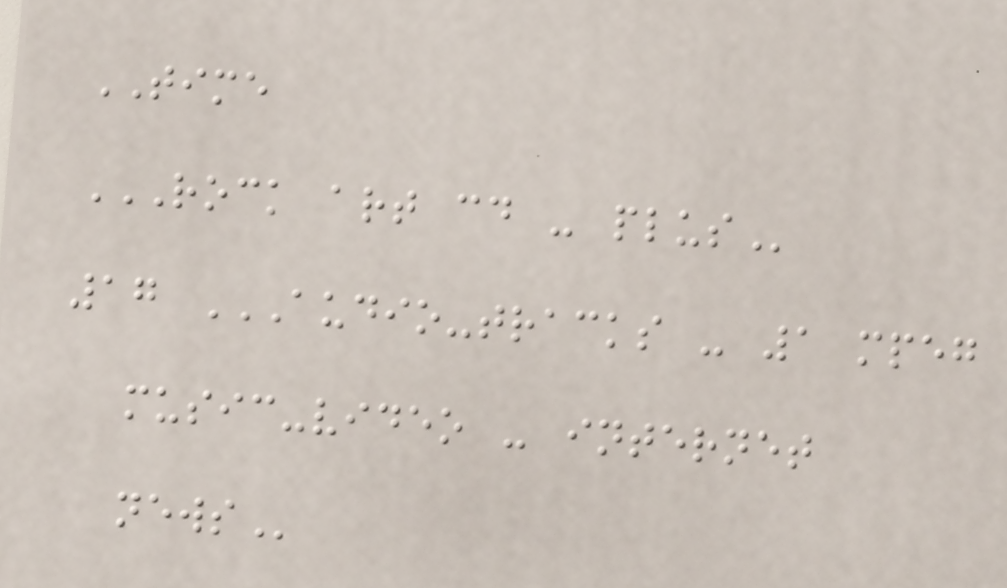TIME
ROCK ART CD - PLUS
17 AUDIO-TRACKS - 1 MPEG
MUSIC-VIDEO - INTERNET
NEWS
